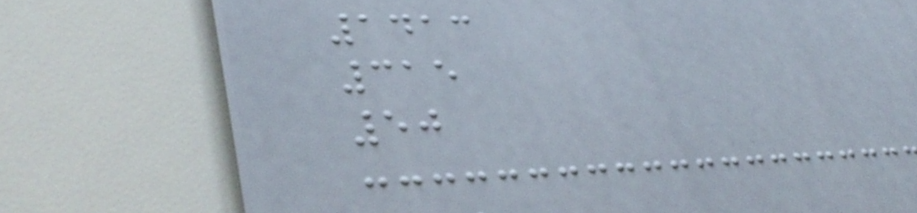1413
315
50
